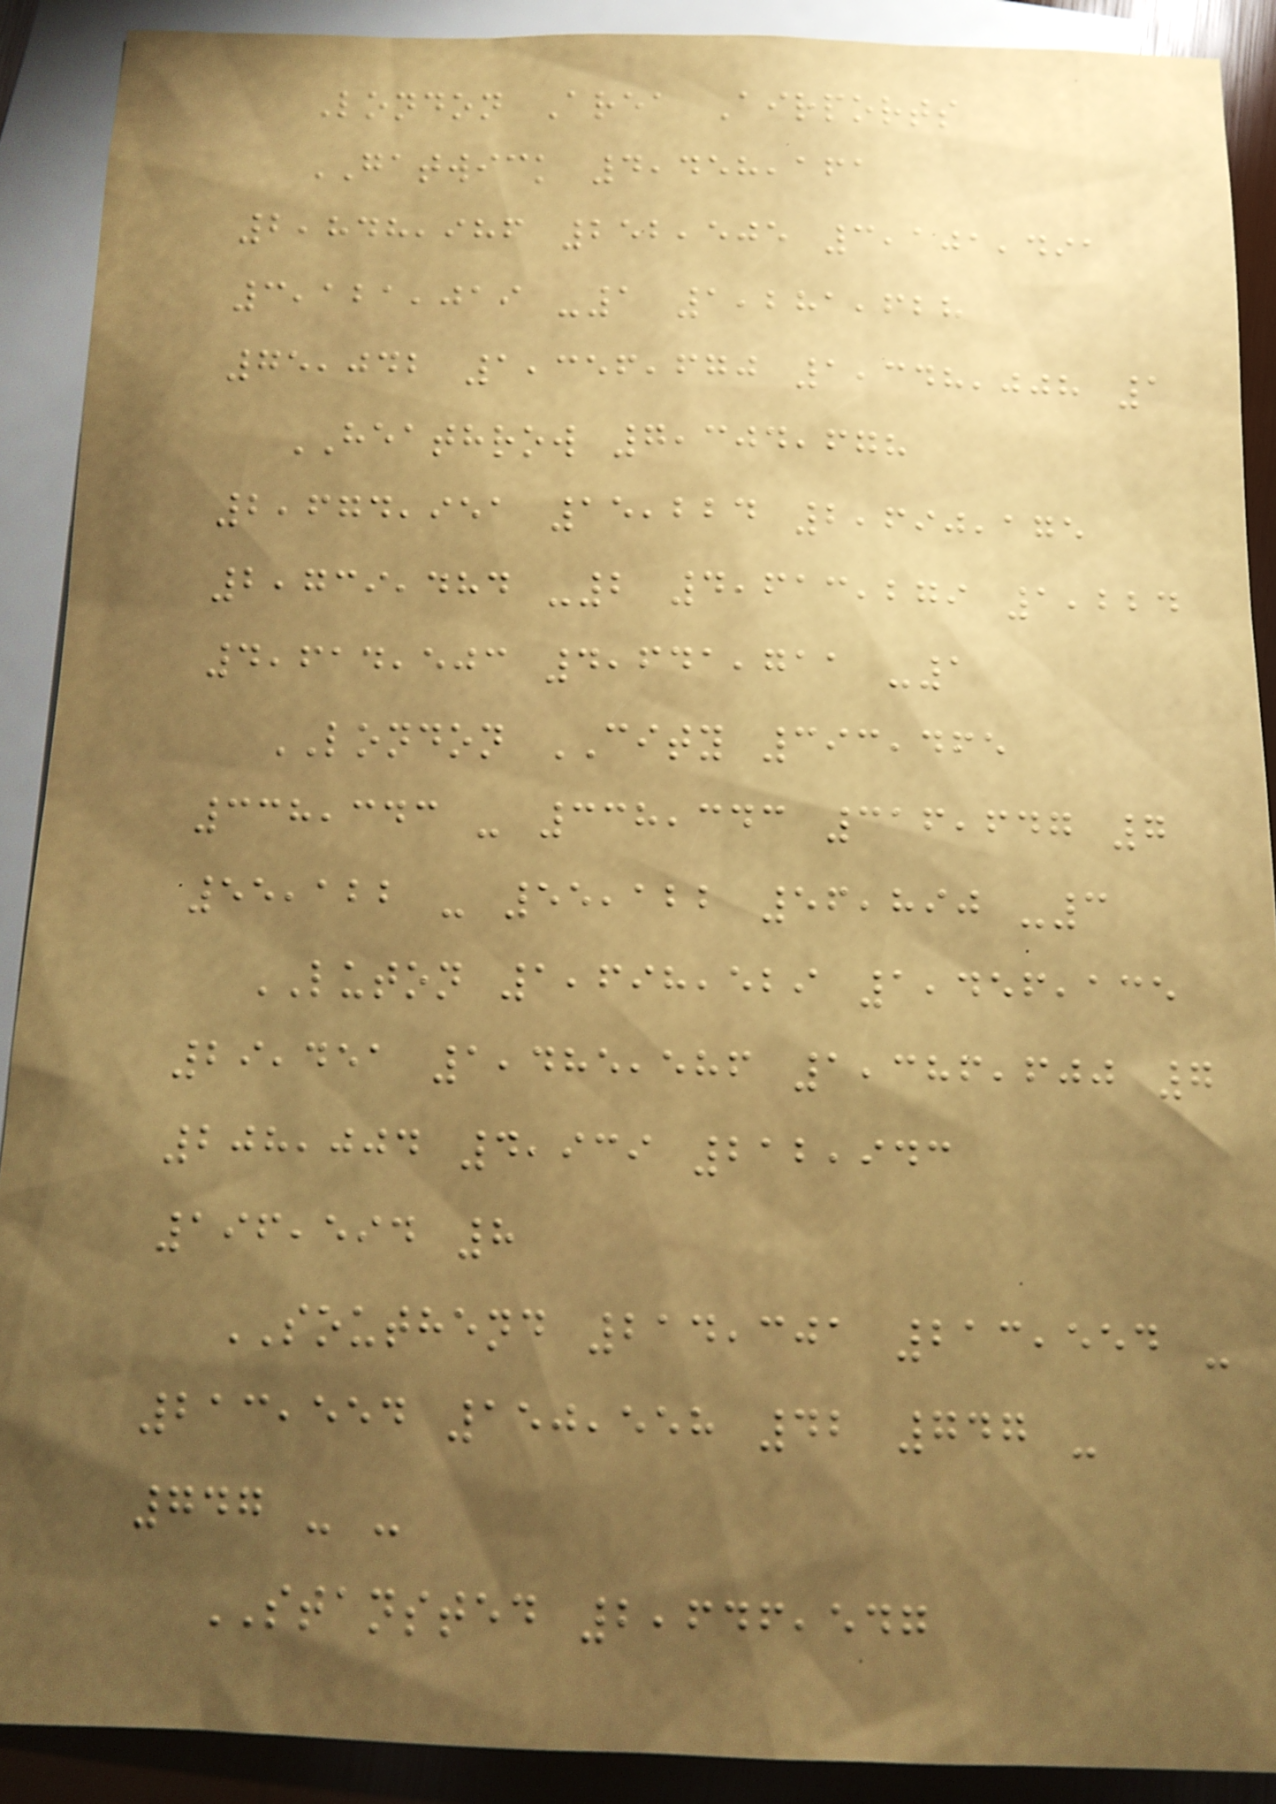London Area Airports
GATWICK 4,458,161
2,848,986 252,505 3,101,491
3,121,019 -1 1,281,628
75,042 1,356,670 1,348,008 1
HEATHROW 7,304,678
2,674,951 15,224 2,690,175
2,739,484 -2 4,613,279 1,224
4,614,503 4,641,711 -1
LONDON CITY 393,465
338,343 - 338,343 316,647 7
55,122 - 55,122 56,890 -3
LUTON 1,698,529 1,456,135
29,451 1,485,586 1,386,600 7
208,004 4,939 212,943
196,594 8
SOUTHEND 214,301 213,554 -
213,554 150,558 42 747 -
747 - -
STANSTED 2,646,547
